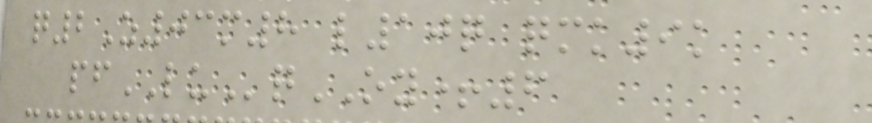q2Z03m8 l10q qmk9k
pfLUqOY+6
